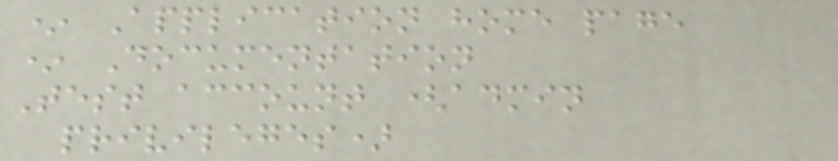* Application home page
* Documentation
Test account (admin
privileges)
